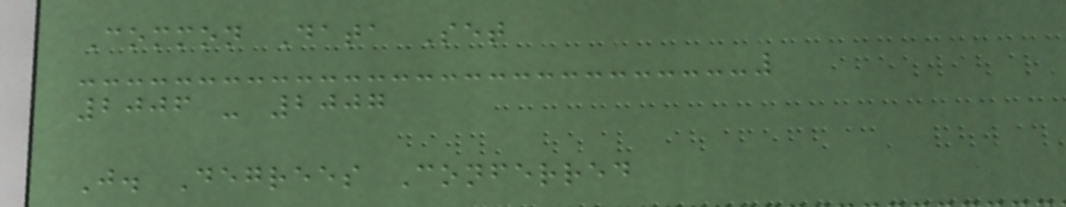Common Data Set
2006 - 2007
J. Degrees Conferred
